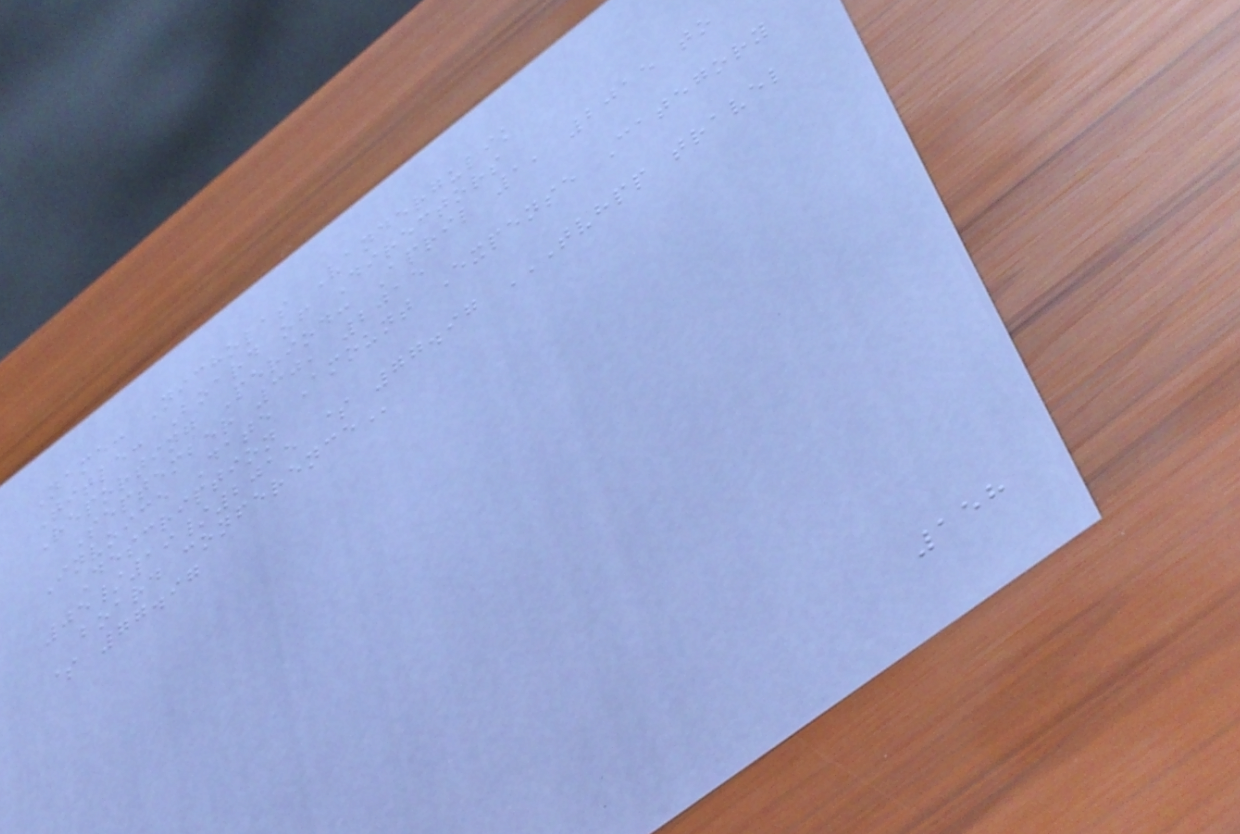Name: Nicholas Vandergulik
Title: Board of Directors
Reporting Period: April 1, 2015 to
September 30, 2015
Invoice Date Amount Expense Category
Description
05/19/2015 $ 77.97 TVHPP TRAVEL
BOARD CONFERENCE
$ 77.97
158
